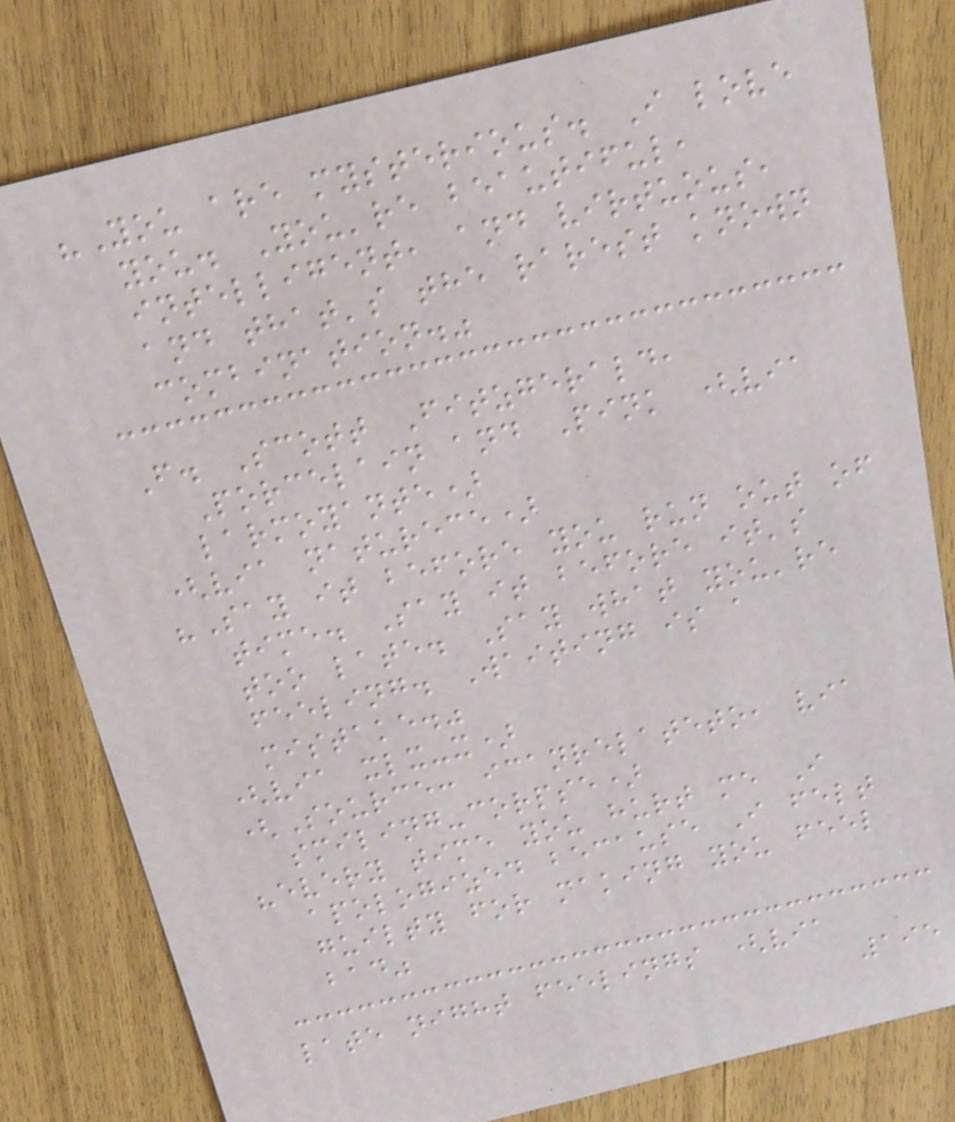"You are mysterious. I love
you. You're beautiful,
intelligent, and virtuous,
and that's the rarest known
combination."
F. Scott Fitzgerald,
Porcelain and Pink (via
larmoyante)
(via naturece)
"Say it before you run out of
time. Say it before it's
too late. Say what you're
feeling. Waiting is a
mistake."
(via xlx-x)
(Source: icanrelateto, via
smiling-corpse)
"every time you hurt me I
apologized because I felt
guilty for making you feel
bad"
late night feelings (via
195
